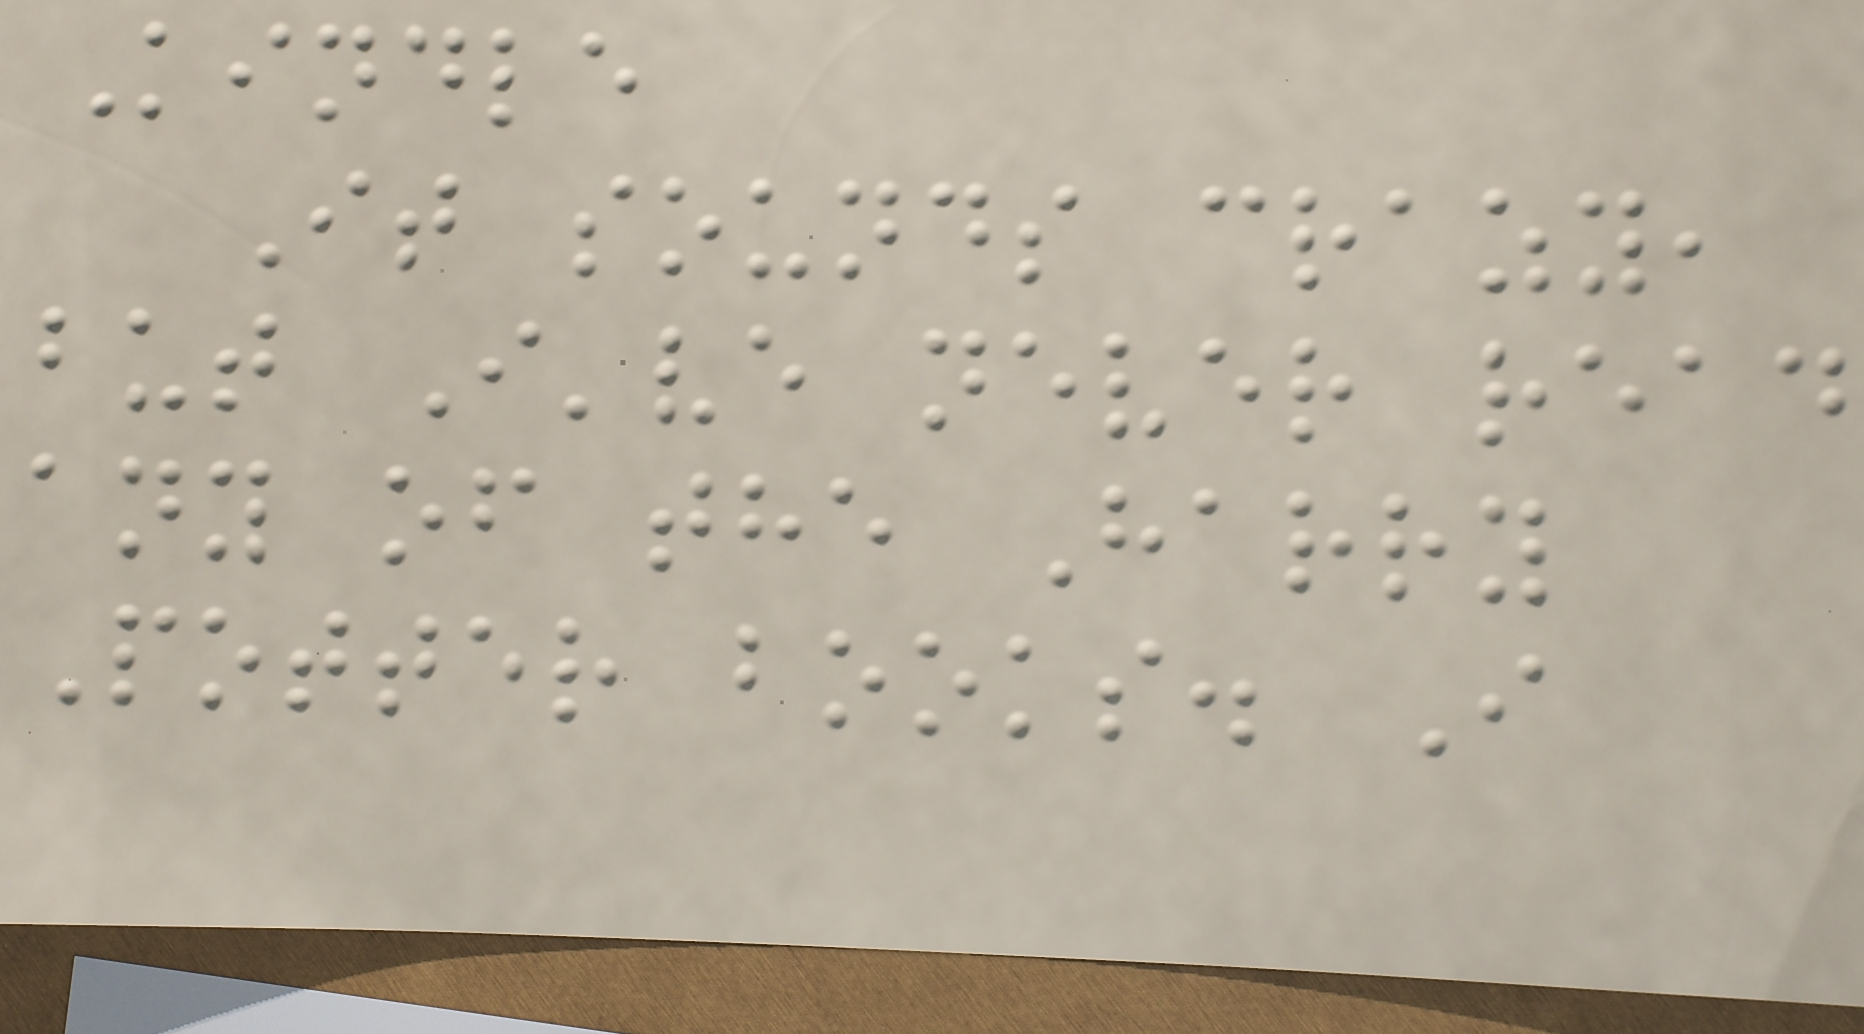Kindle
It sounds crazy,
but I've never read
any of the Harry
Potter books. I
